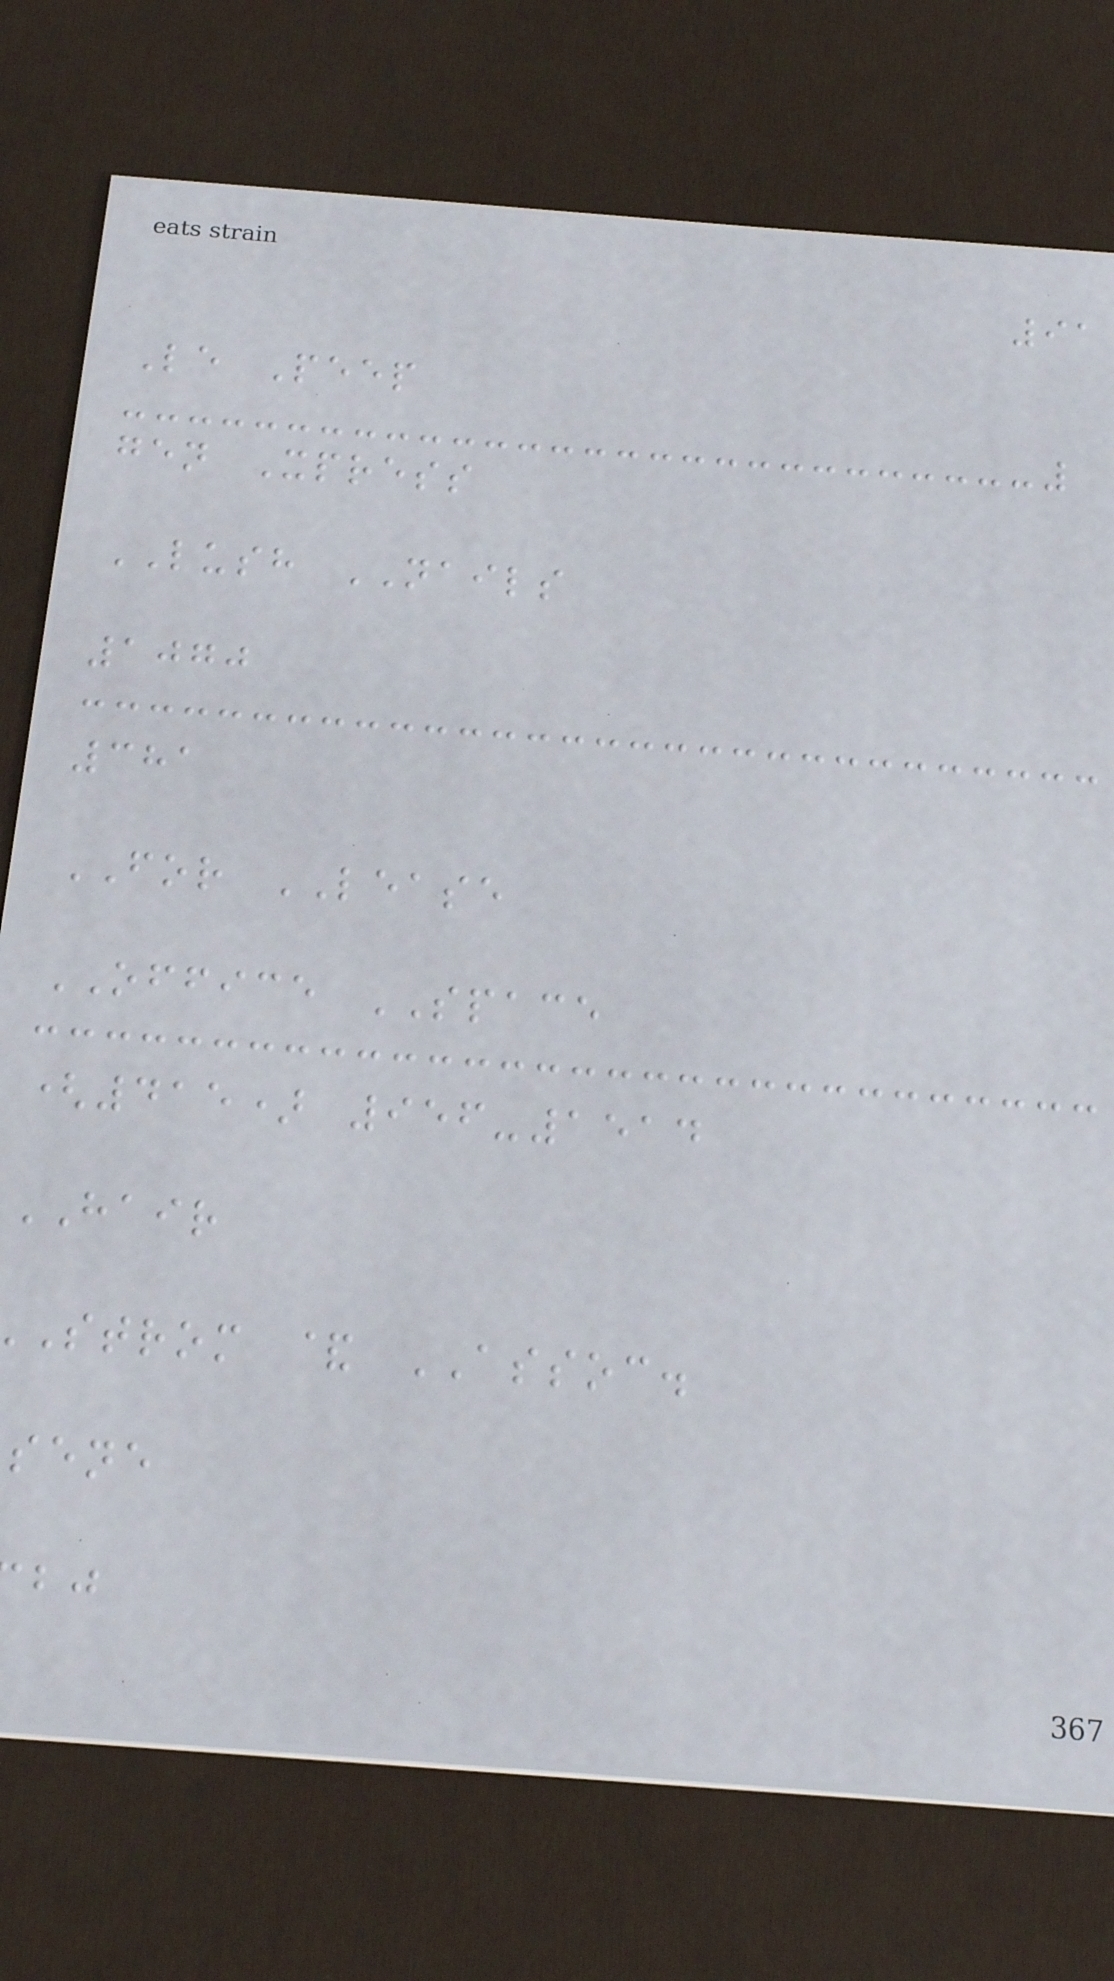91
Le Peep
gen Xpress
LUSH NAILS
1070
381
FOR LEASE
OFFICE SPACE
(415) 956-1514
HAIR
strom & ASSOC.
sene
